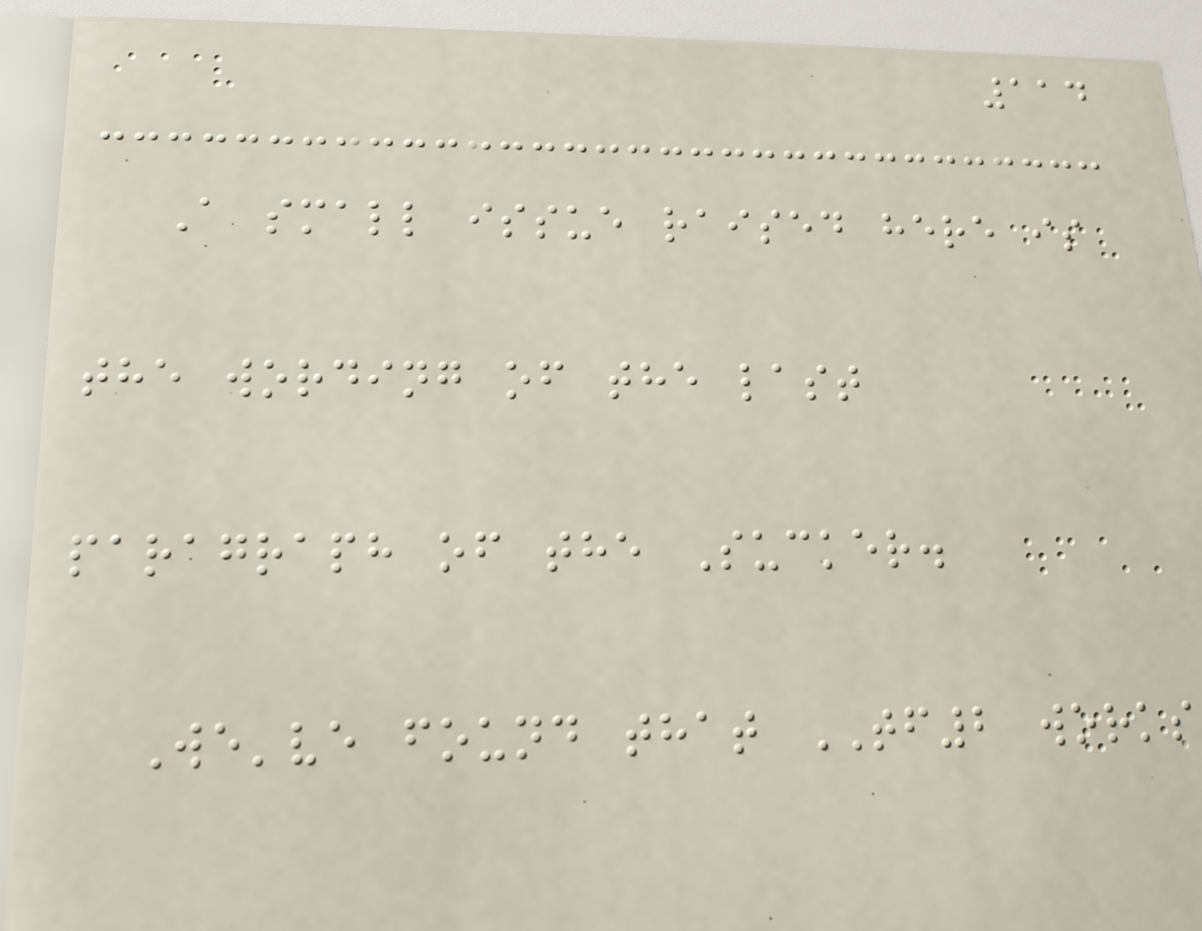114
A small issue raised here is
the wording of the last
paragraph of the Sucker.
We've found that TF2 works
